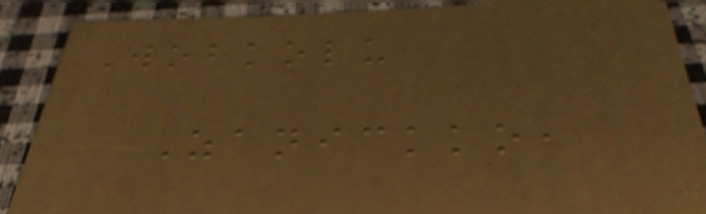Wobkolu
Zanickko,
